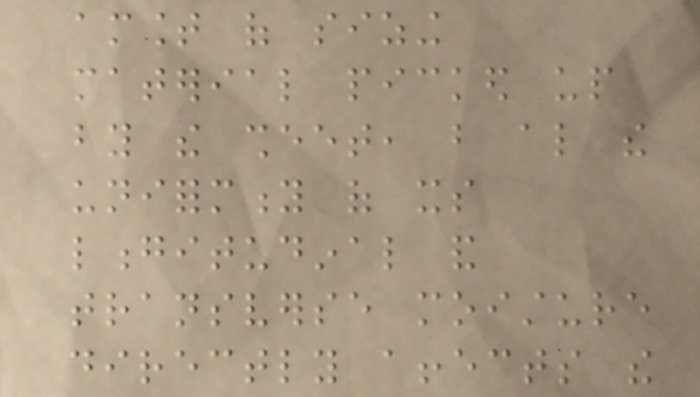amount of sizing
material picked up
by the sheet, but also the
uniformity of its
longitudinal and
transverse moisture
directly affects the
